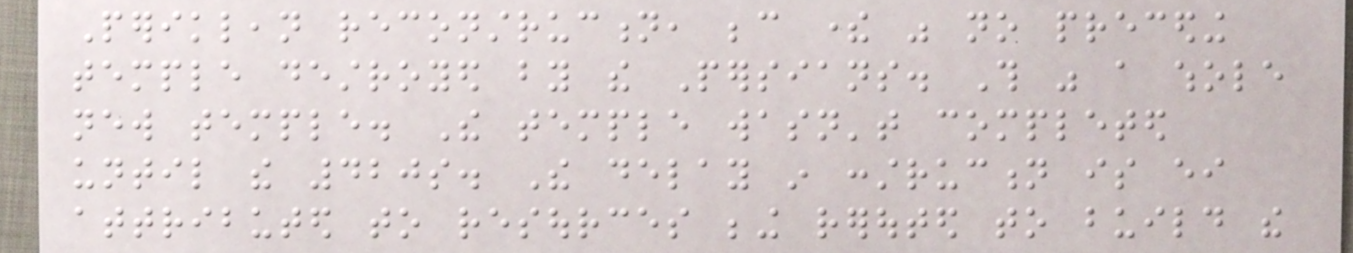Periklean reconstruction, because there was no preceding
temple destroyed by the Persians. This was a whole
new temple. The temple wasn't completed
until the 420s. The delay in construction is either
attributed to resources being rerouted to build the
